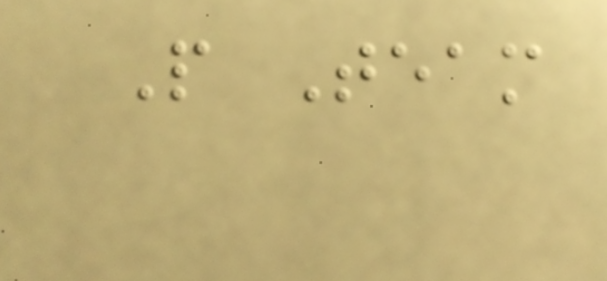P Team
